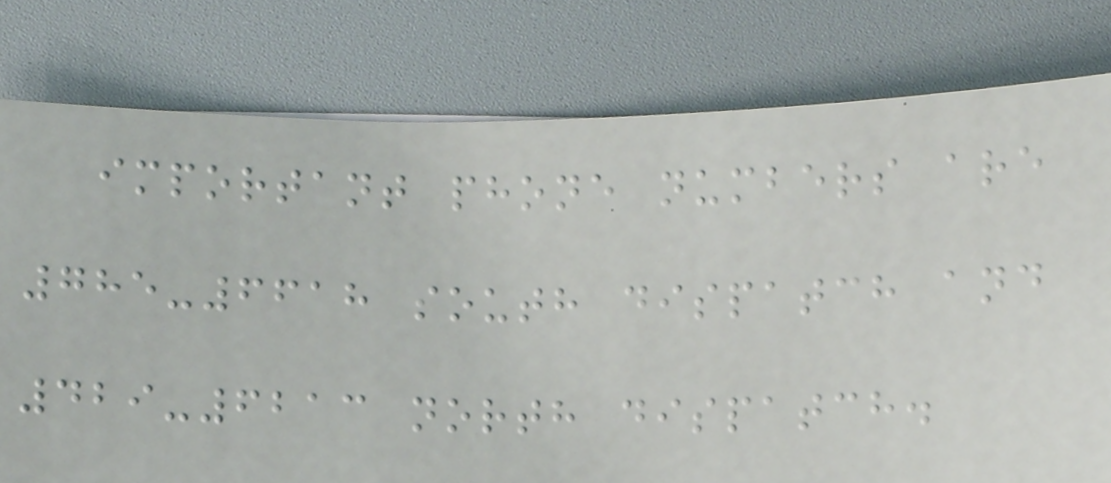important phone numbers are
785-6618 south dispatch and
429-6213 north dispatch.
